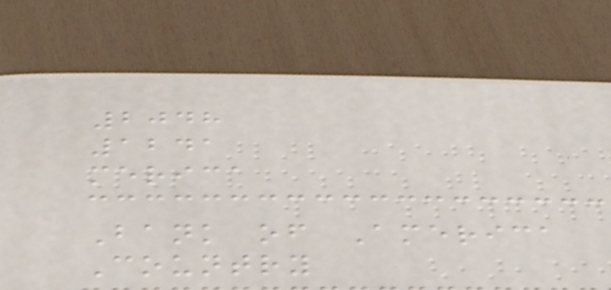2048
1241
merica
Bank of America
Country
